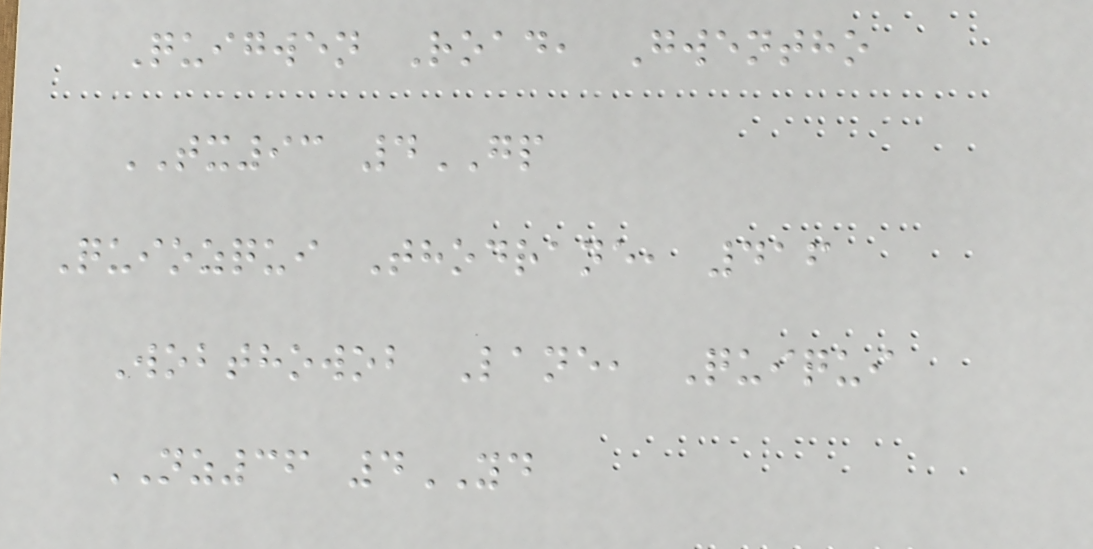Quigwen Road, Gwentho
TX93 4GP
Quiozqui Thodrane, 416
Wobthowob Lane, Quiqui
NZ36 4YD
